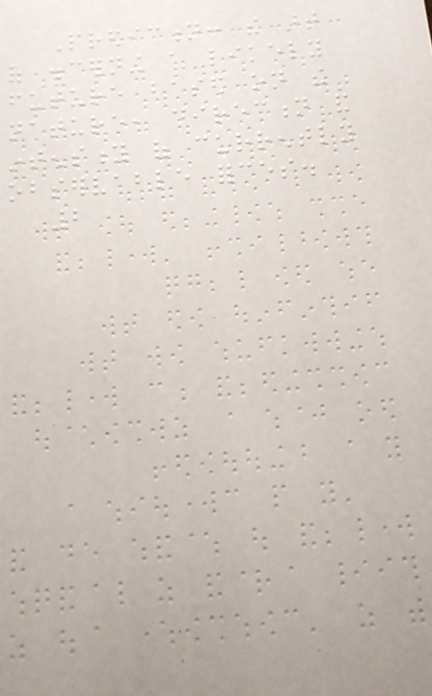Prediction: the art
of discerning a likely
future based on the
nature, direction and
intensity of currently
observable forces.
2
